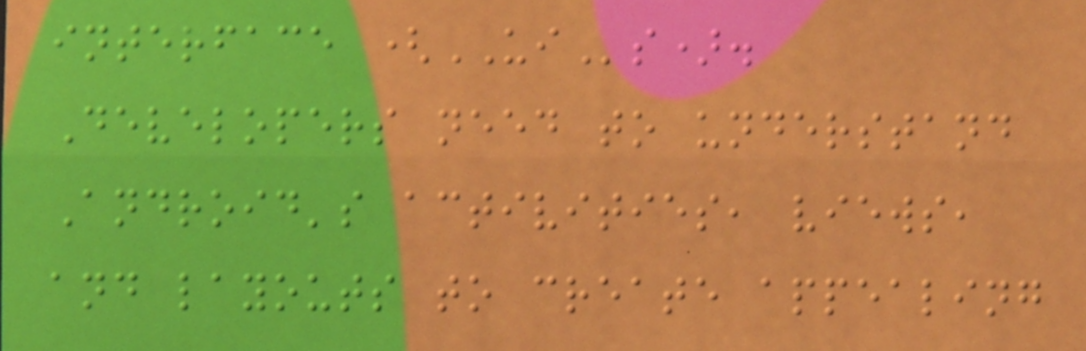interface (UIs).
Developers need to understand
Android's activities, views,
and layouts to create appealing
